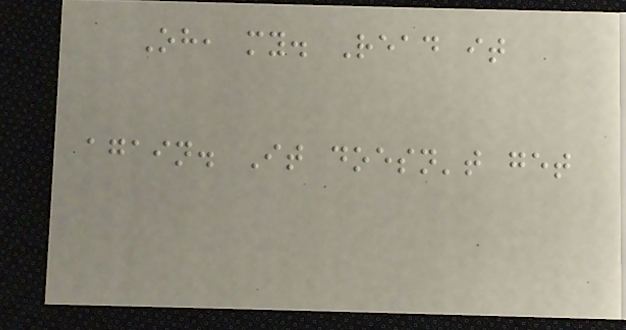Oh, my. Read it
again. It doesn't get
